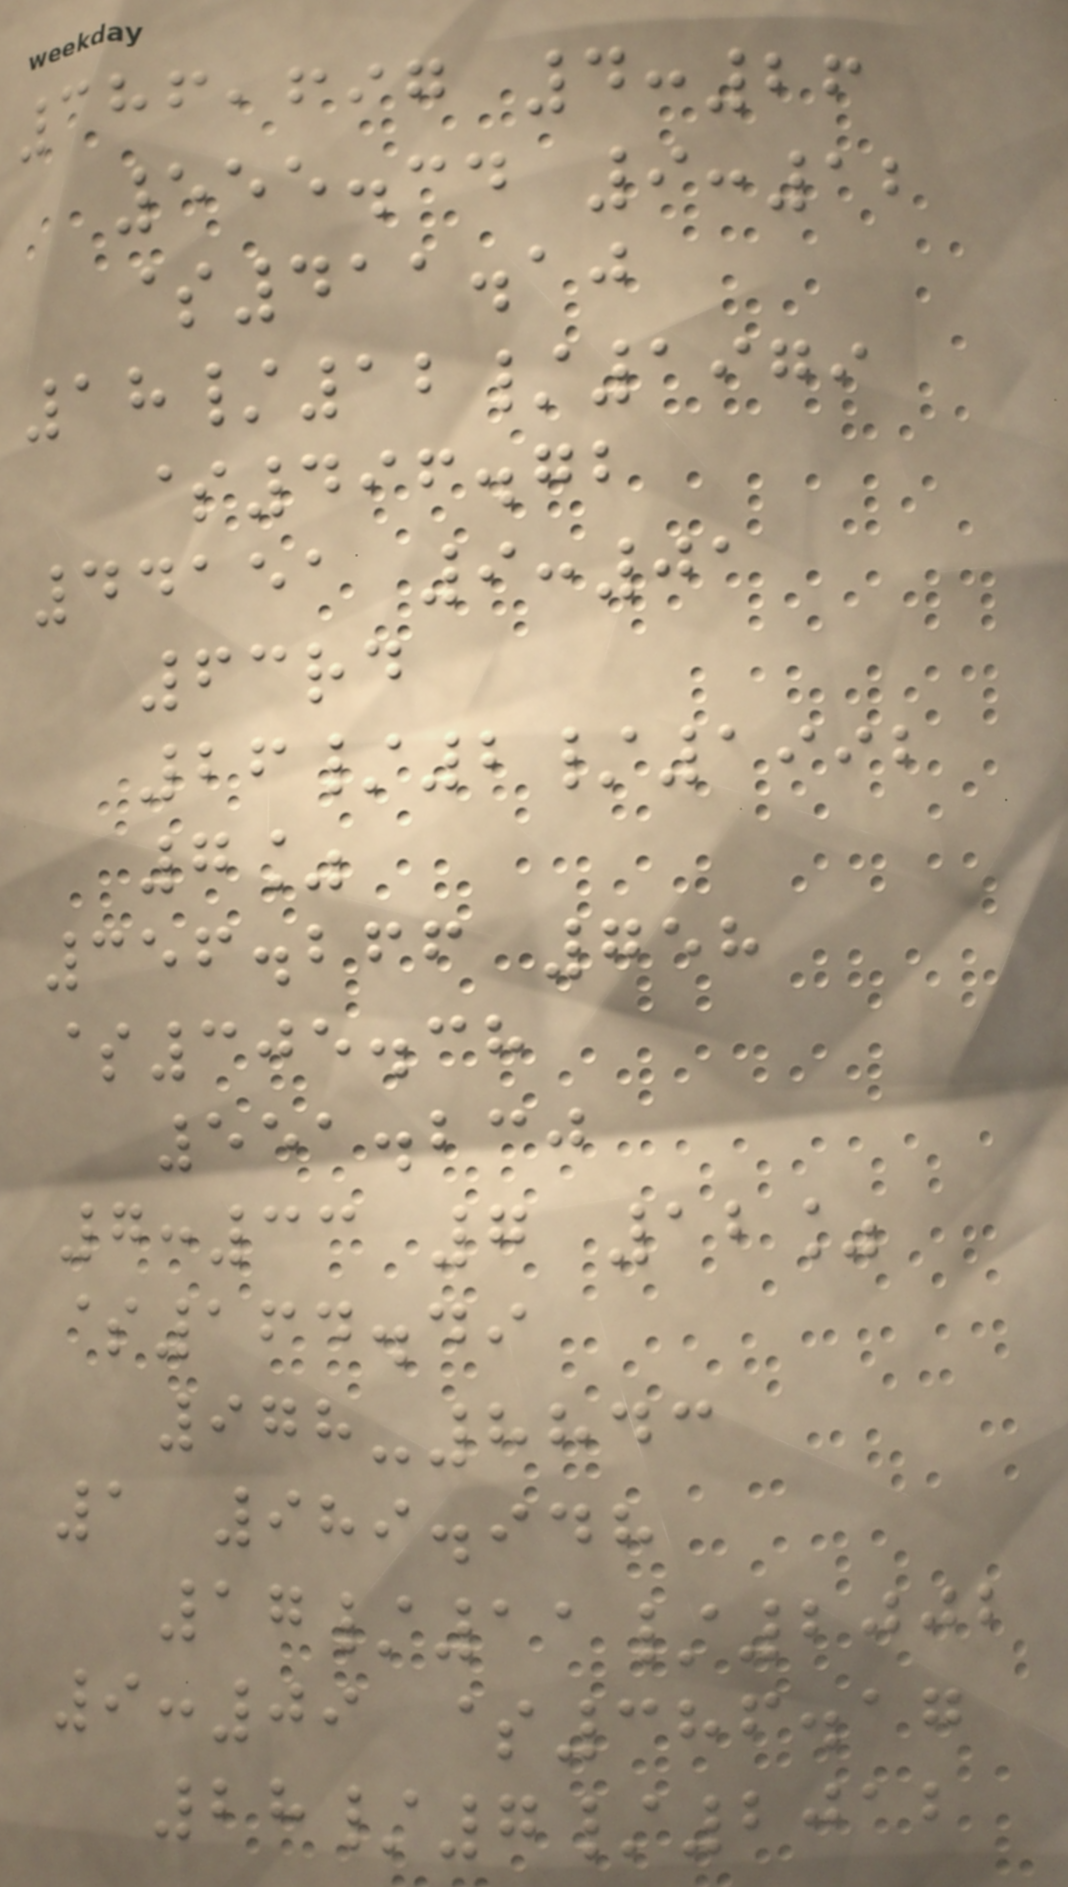386,697 4:26
555.34 9:12
$411.10
18/12/1979
$496.72
44151 9:01
63rd
26/2/1992
7%
356.266 758
$305.38
551.230
7:33 7 12%
$164.49
978-8843
1 989.948
17/11/2002
9:09 $386.17
28/7/2012
